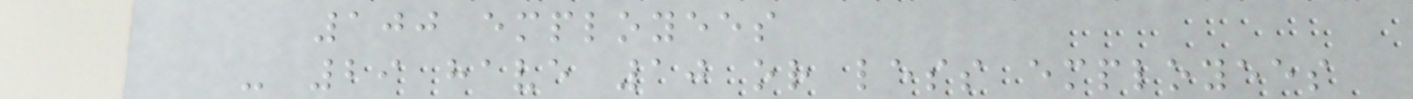100 employees
- 29 have 10 or less employees
